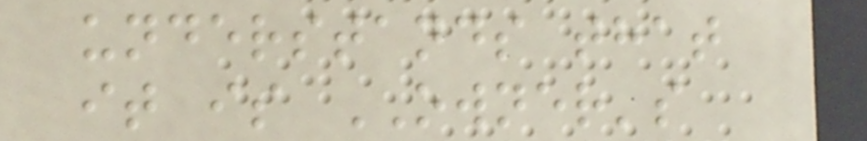understands that
it is OWNER's
